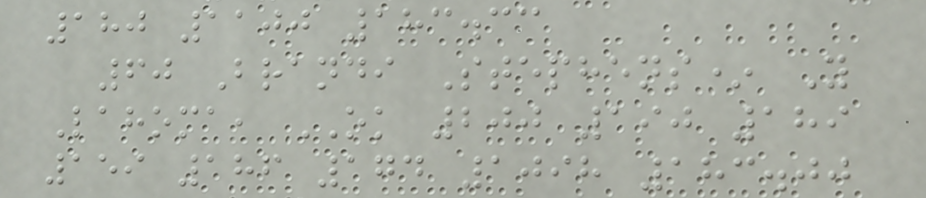180 1100 183.33
60 Brandi Stephens* Y
Lahoma, OK 200 190 189
159 186 174 1098 183.00
